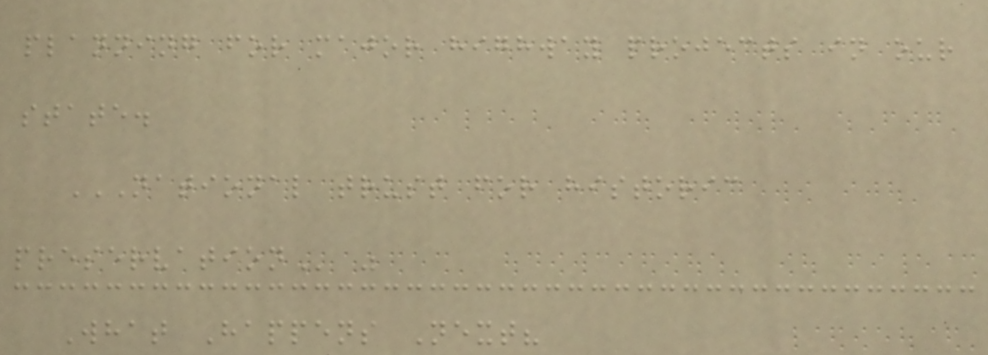planning for major highway projects in our
state.
NATIONAL TRUST FOR HISTORIC
PRESERVATION "
What Happens Next?
